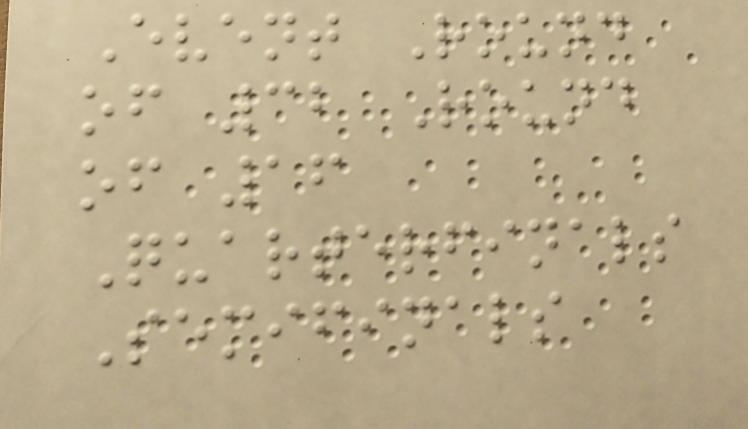Event Round
of 32 Round
of 16
Quarterfinals
Semifinals
